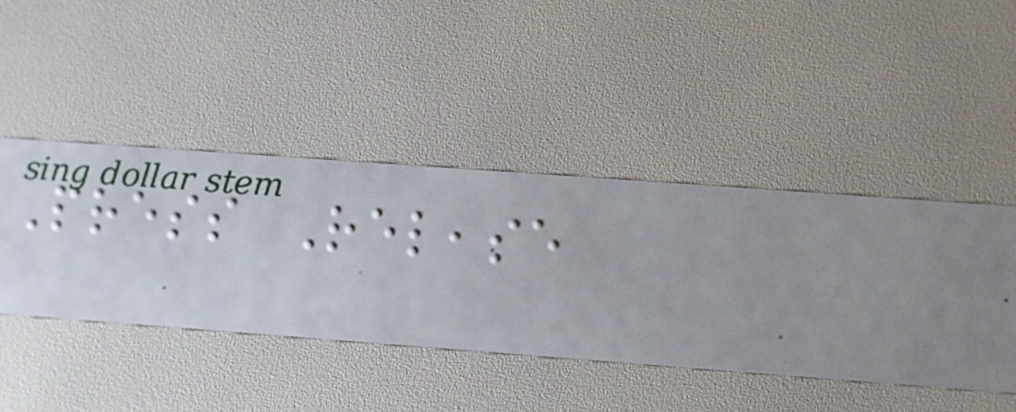Press Release
